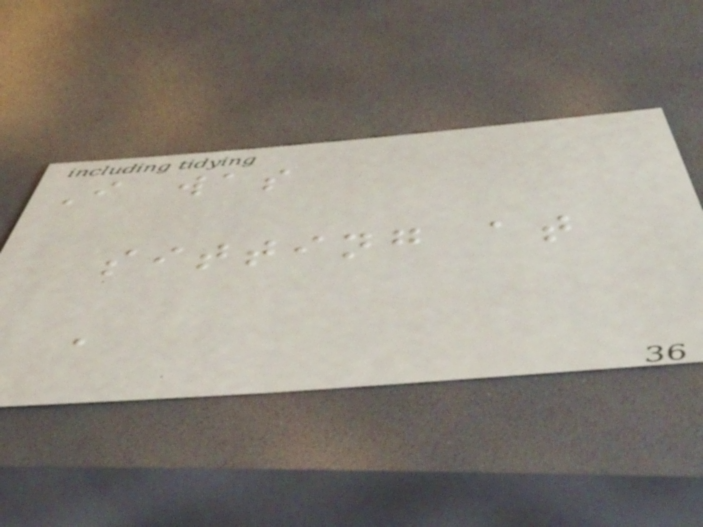I was
sitting at
a
